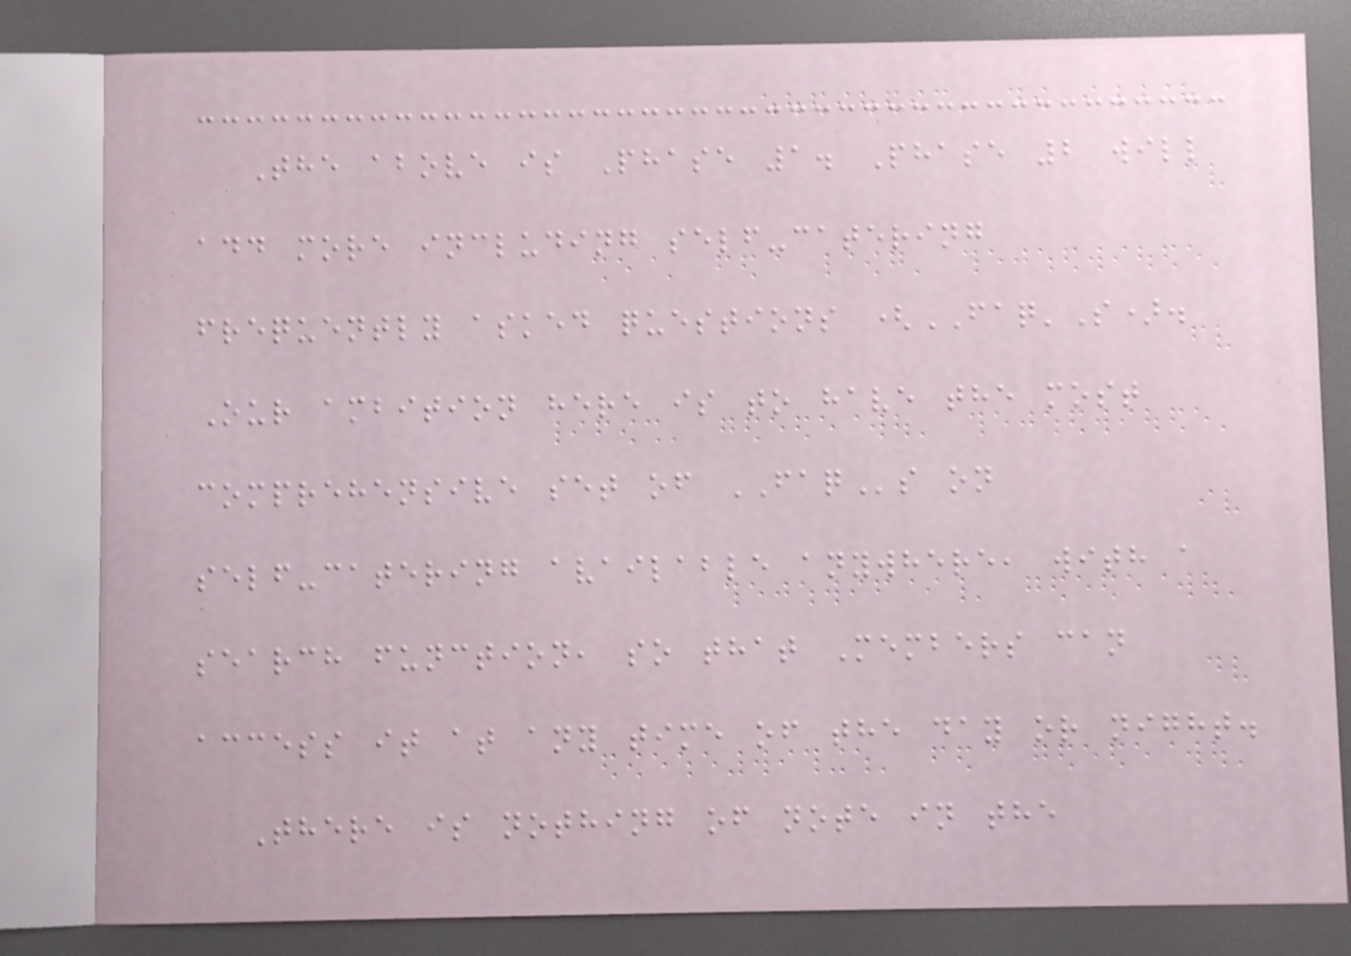The above is Phase 1. Phase 2 will
add more including self-catering
frequently asked questions (FAQ'S).
Our ambition here is to have the most
comprehensive set of FAQs on
self-catering available anywhere, with a
search function, so that Members can
access it at any time of the day or night.
There is nothing of note in the
